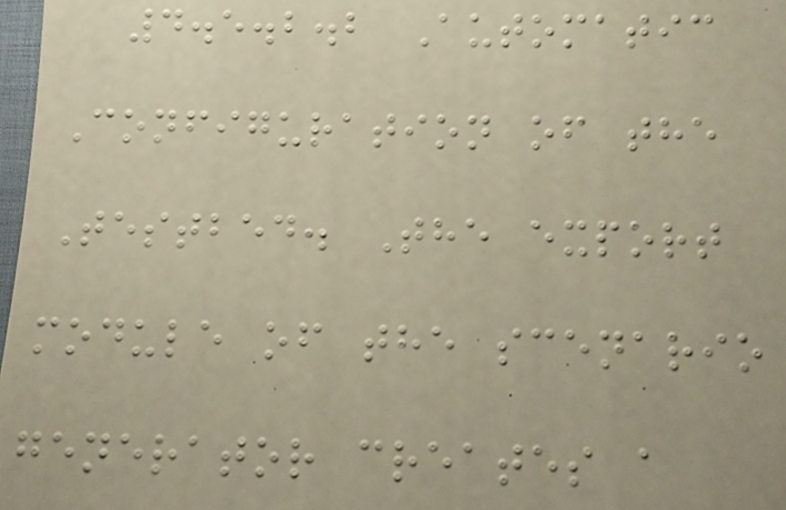4.5.2.2 Automatic
Configuration of the
Testbed. The export
module of the scenario
generator creates a
